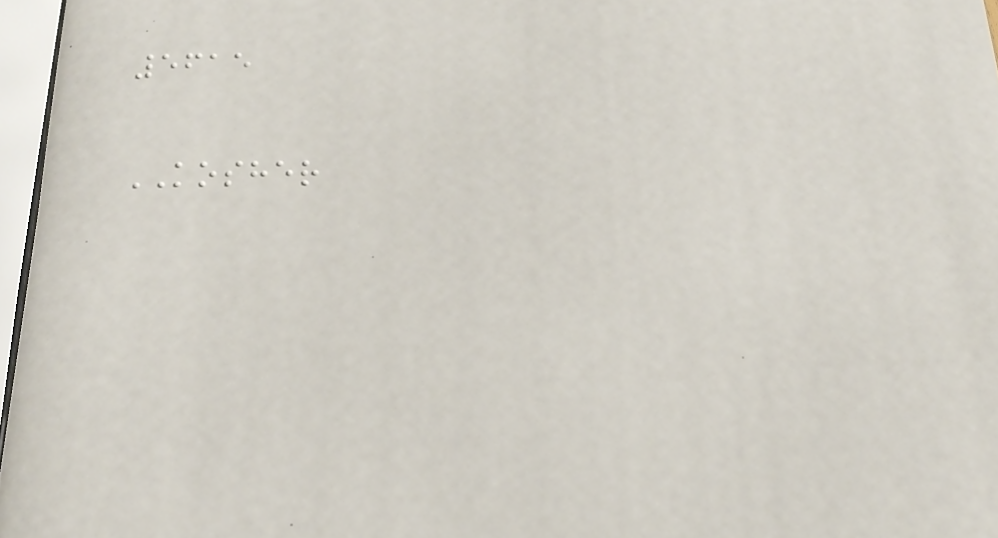5615
KOSHER
